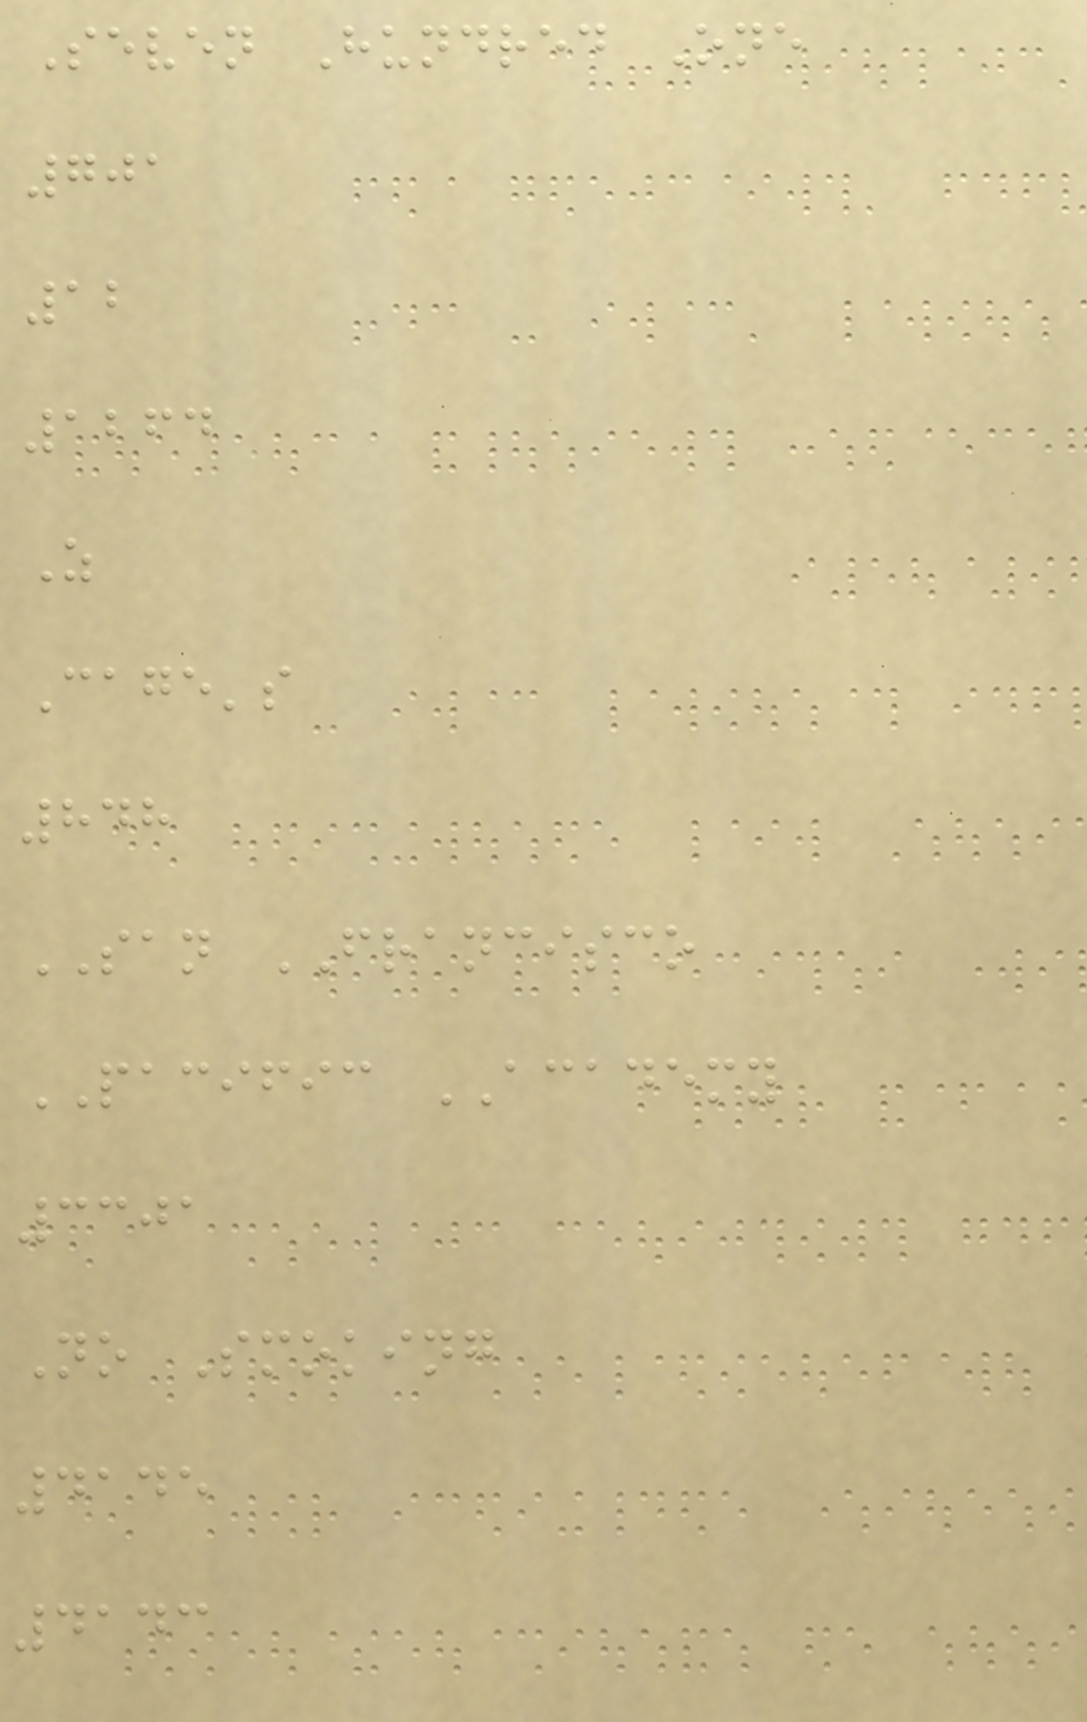Seven Hundred One
701
12
1264
Z
Cage's
848
SAN FRANCISCO
PACIFIC ACADEMY
3301
No Smoking
4145
4143
